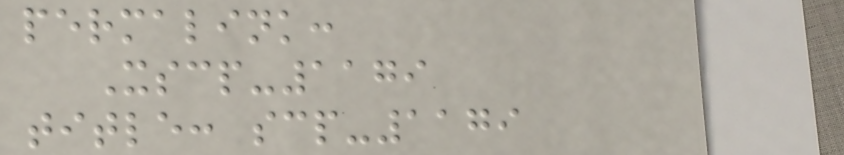permalink:
Xscp-1179
title: scp-1179
